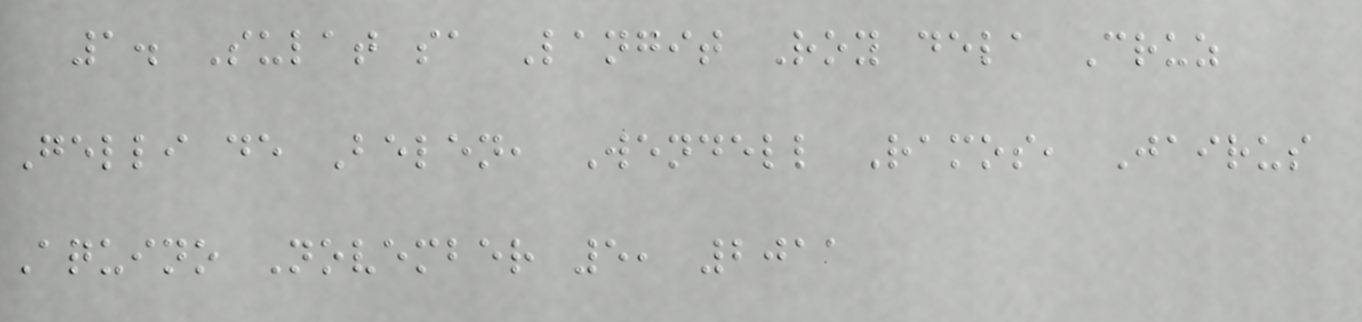1. Sulat sa Langit Roy dela Cruz
Gelli de Belen, Wendell Ramos, Jairus
Aquino November 5, 2011
